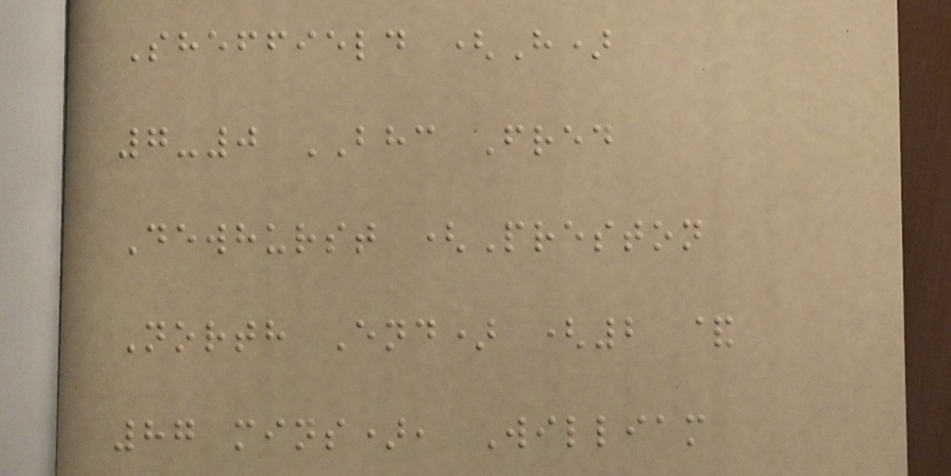Sheffield (H)
7-0 BHC Fred
Dewhurst (Preston
North End) (2 &
87 mins), William
